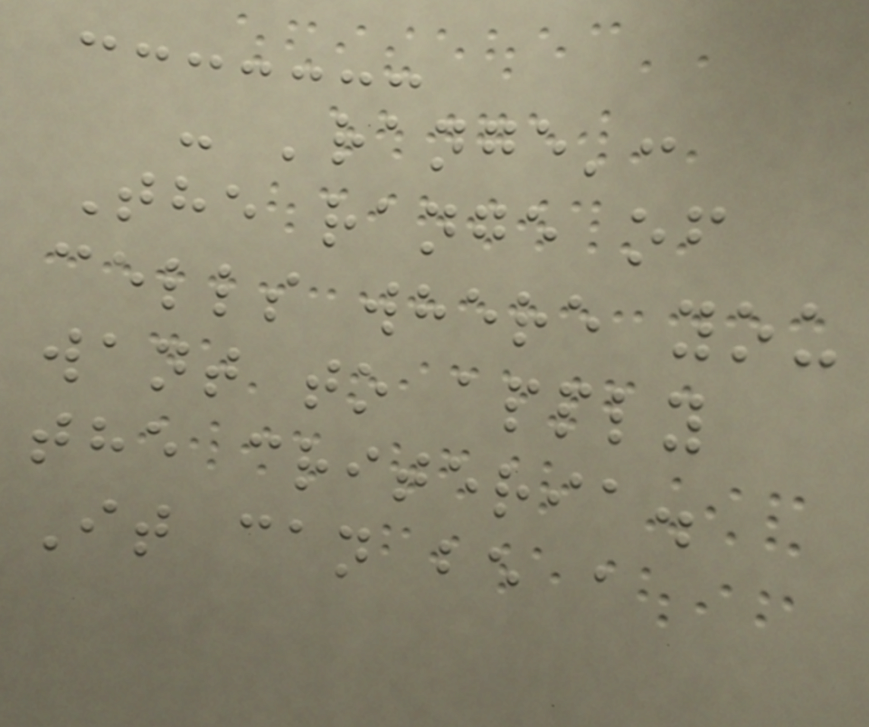- 'range':
The range of
cells where you
want to apply
the criteria.
It can be a
